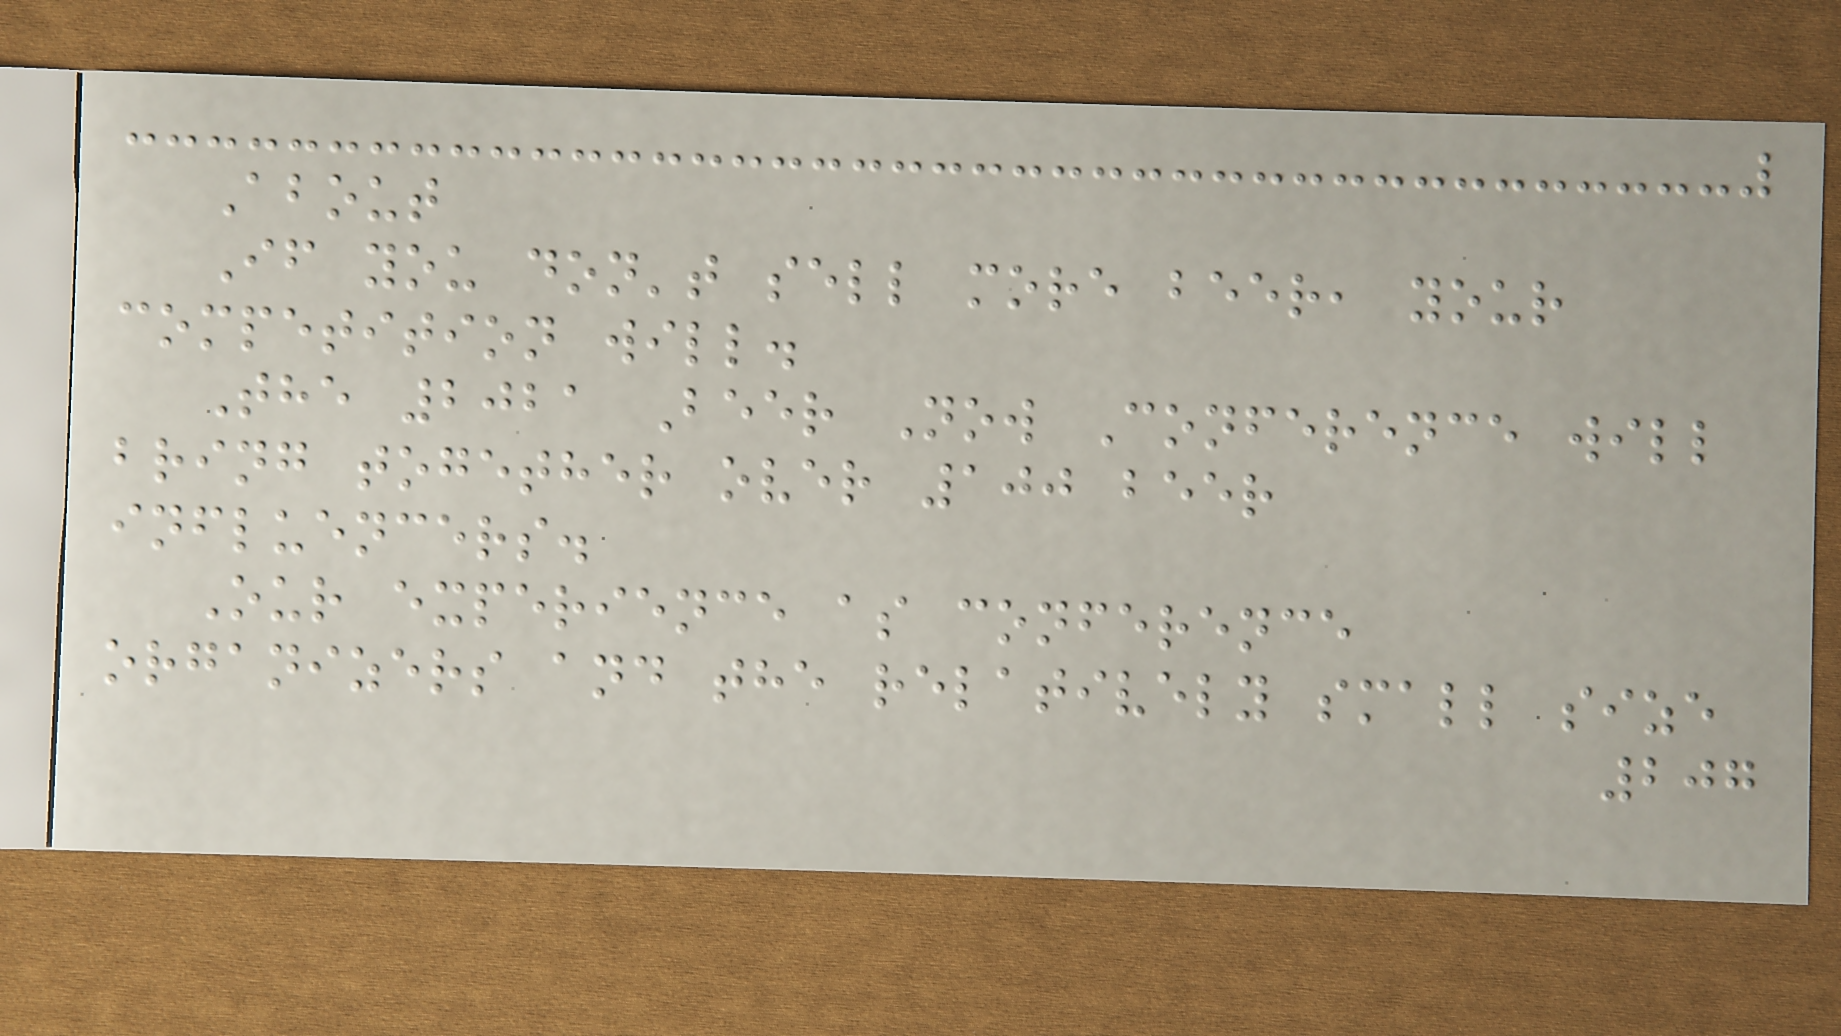About
If you don't sell more beer, your
competition will.
The 2021 Beer Now Conference will
bring together over 100 beer
influencers.
Our experience as conference
organizers and the relatively small size
207
